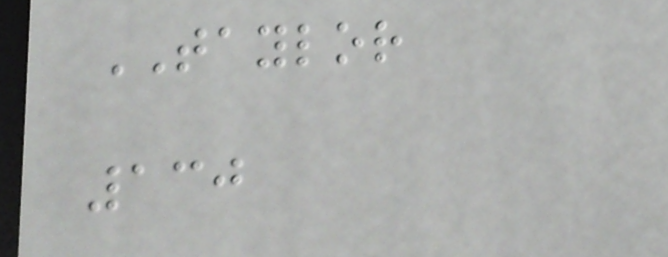TAYLOR
130
